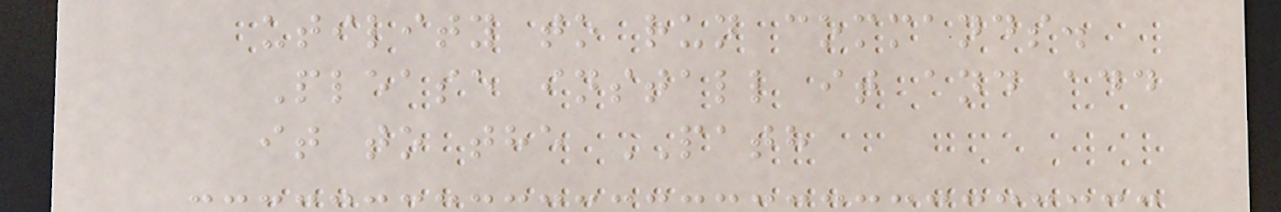utility to run commands.
Please install it and add
it to the PATH
